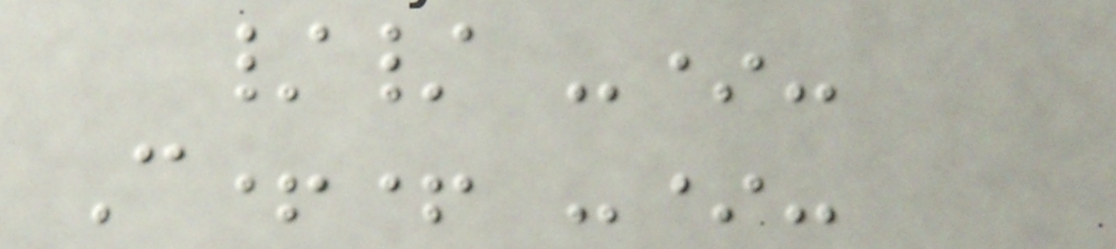// -*-
C++ -*-
